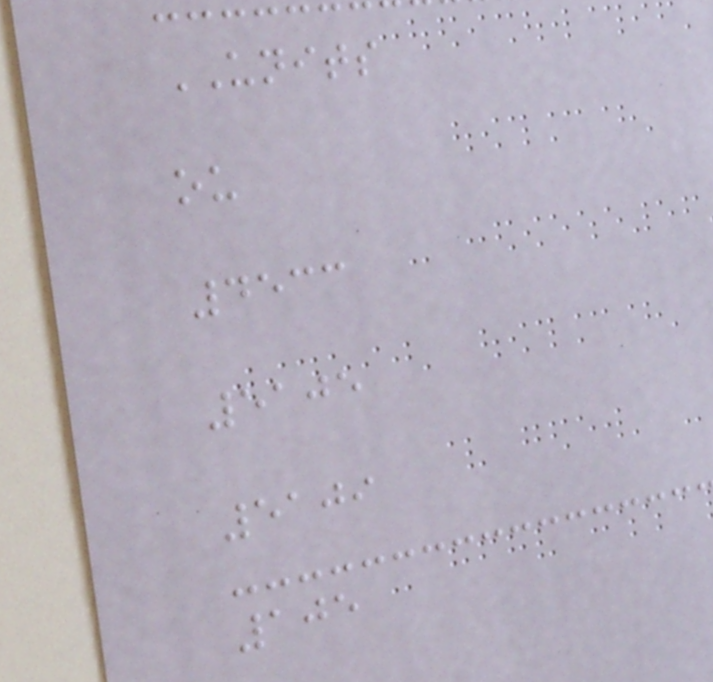UNITS
ou
4533
5105
5109
105
